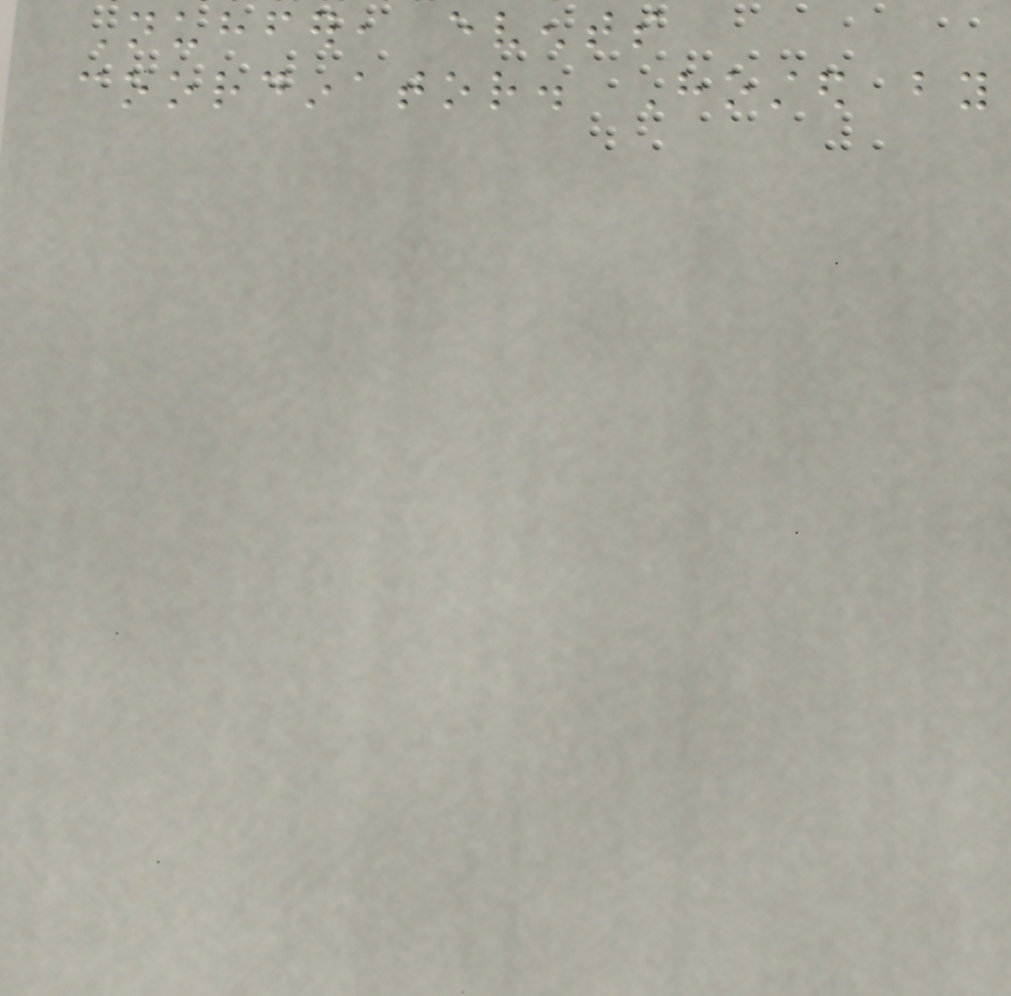Nuhfer, events
coordinator. Hosted by
